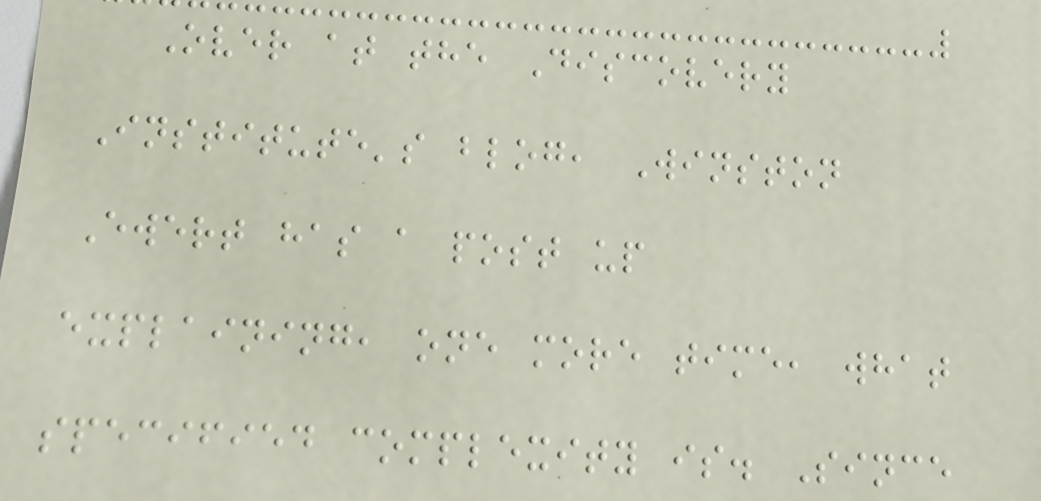Over at the Discovery
Institute's blog, Winston
Ewert has a post up
explaining, one more time, what
specified complexity is. Since
